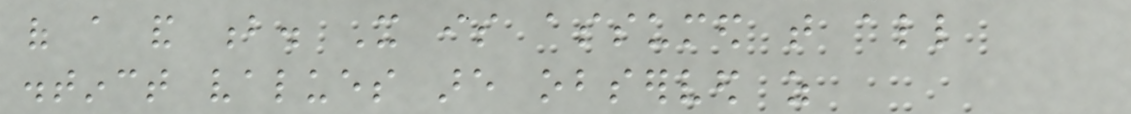of a and b. It is assumed that all
distinct values are observed as
